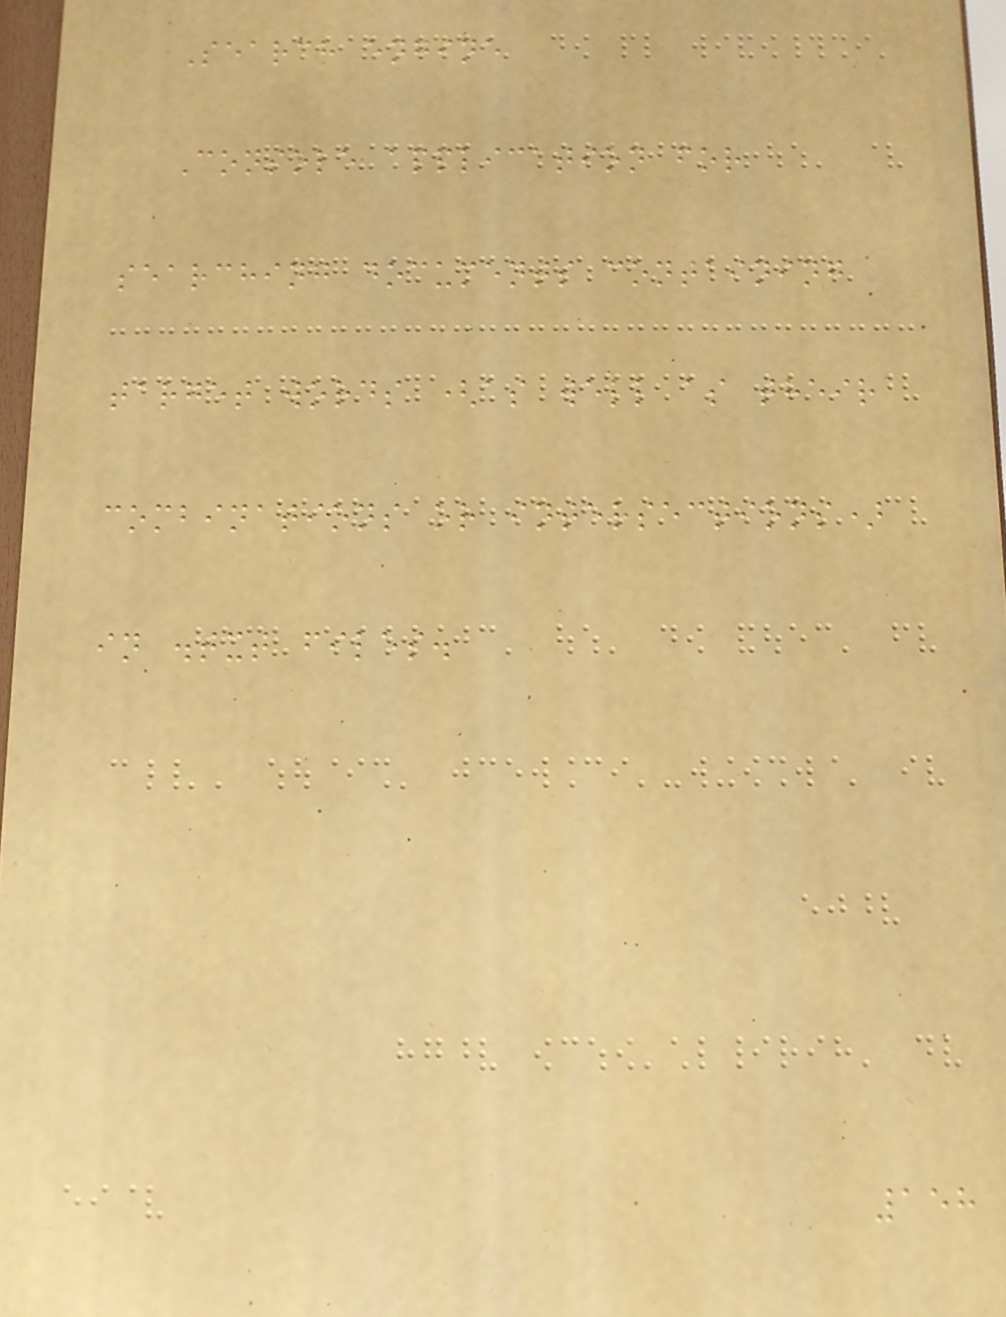Search engine
Console application for
searching documents containing
target words (as well as their
combinations or intersections)
in .txt files.
158
